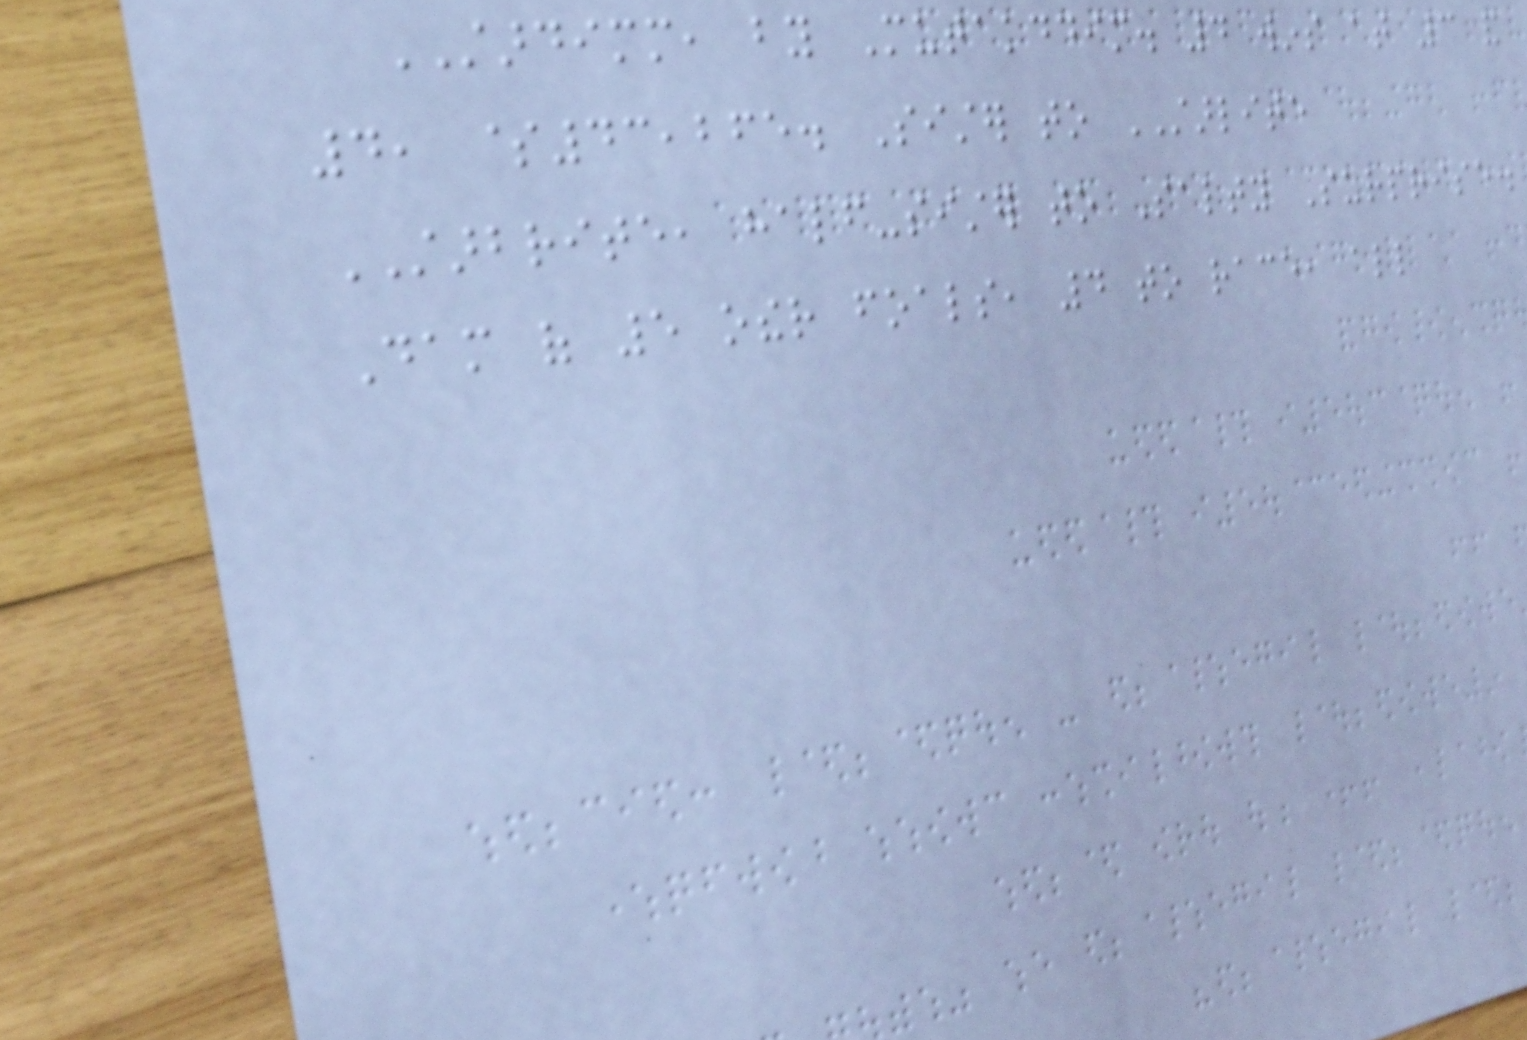STARDIMM, by Mutakddim. 4 wins at 3 and
4, $43,265. Sister to STARLITE
STARBRITE, half-sister to Salty Surprise.
Dam of 5 other foals, 4 to race, all
